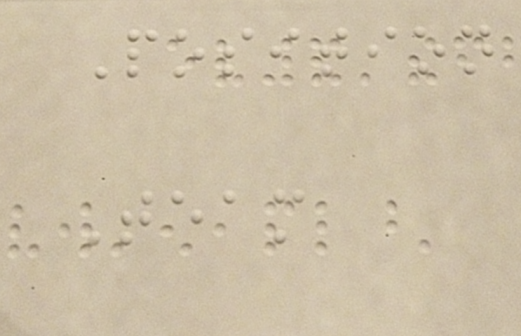Position
Team
